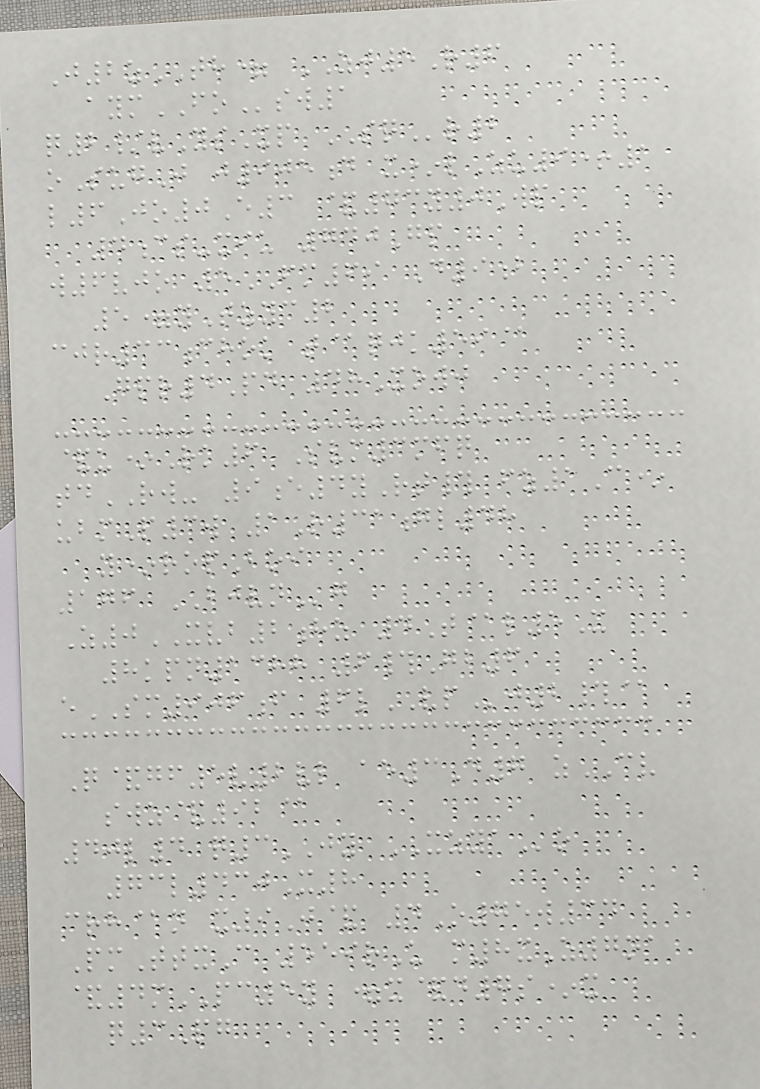J2zTH= ZJ5R6
aymFOsw1
q2/vYsXp SQr2
oSugJ j905d x*lZu9+1
l6Jo0E3 &73y0Wp
4cs-xiu 740Gp
w6vjo 5FM69 D9b
5=yTzyc2
cjr33chok t@qjk59@
Gpr4Pd 48Xowj
&u*Rk6 Svm3mfq
tdRW- 9e4yRt# fz1C*
ubmP3w 1R31gl48
y*ropBoi
176 BJVNg
Z0XVB2hz 4T@l5X
8kpn1388 6#Gb6
eSM906f 6lVPj2#@
Q&gf5v2vl ae3D7 zCV
swz&92@
40l4 q3JY XZYAo
73l430X8
crh@n x9J& 4O75w34
PmTtxC 559rU m8xZ7na
&4mPC5y =x&d7s*x
q3Pg
